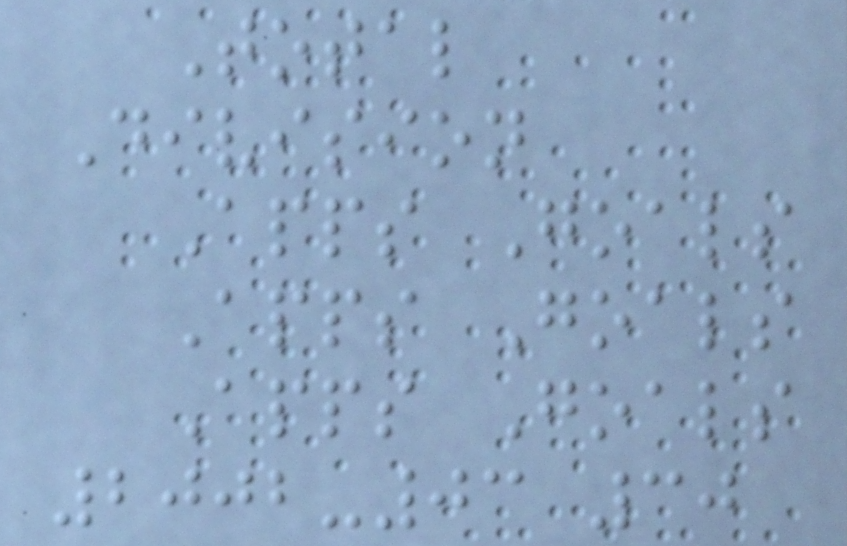Total
Division
Apps Goals
Apps Goals
Apps Goals
2002-03 30
